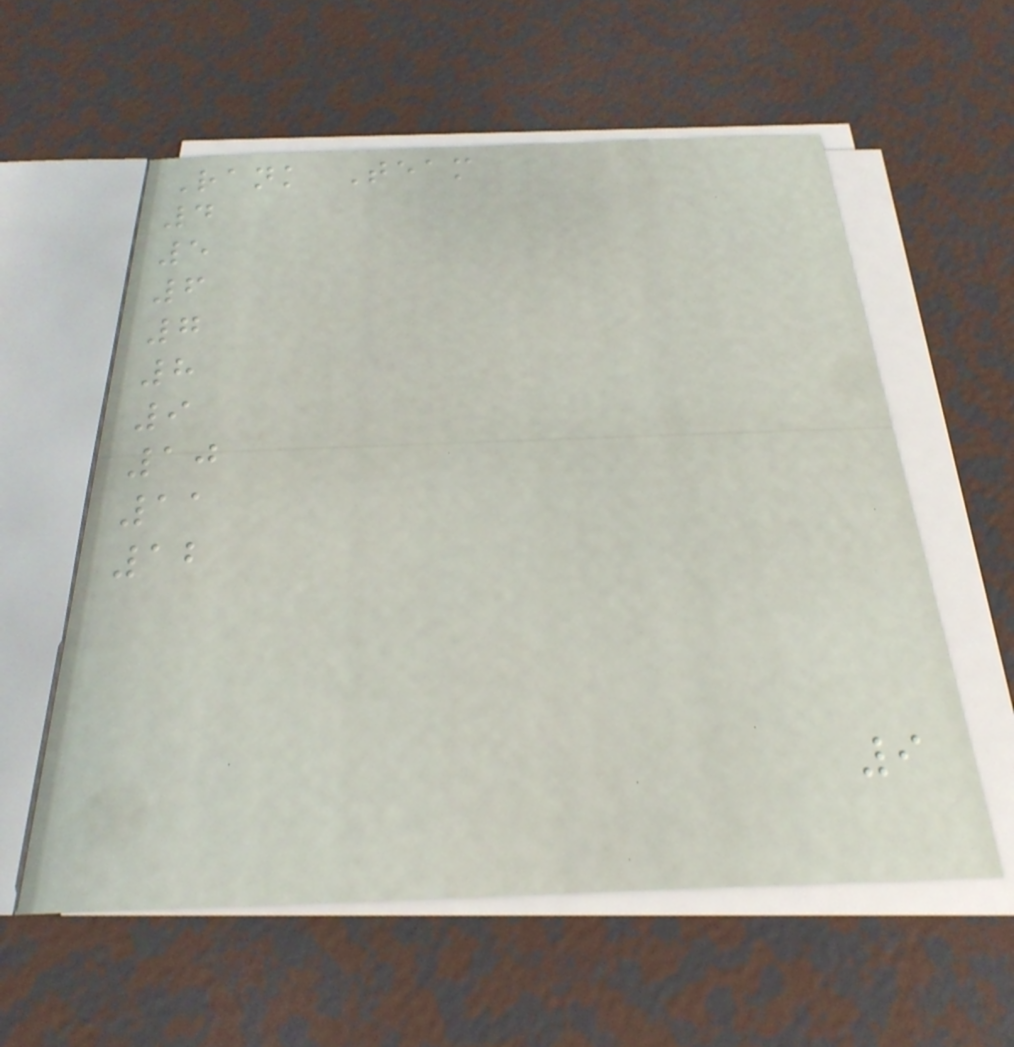Rank Team
4
5
6
7
8
9
10
11
12
9
